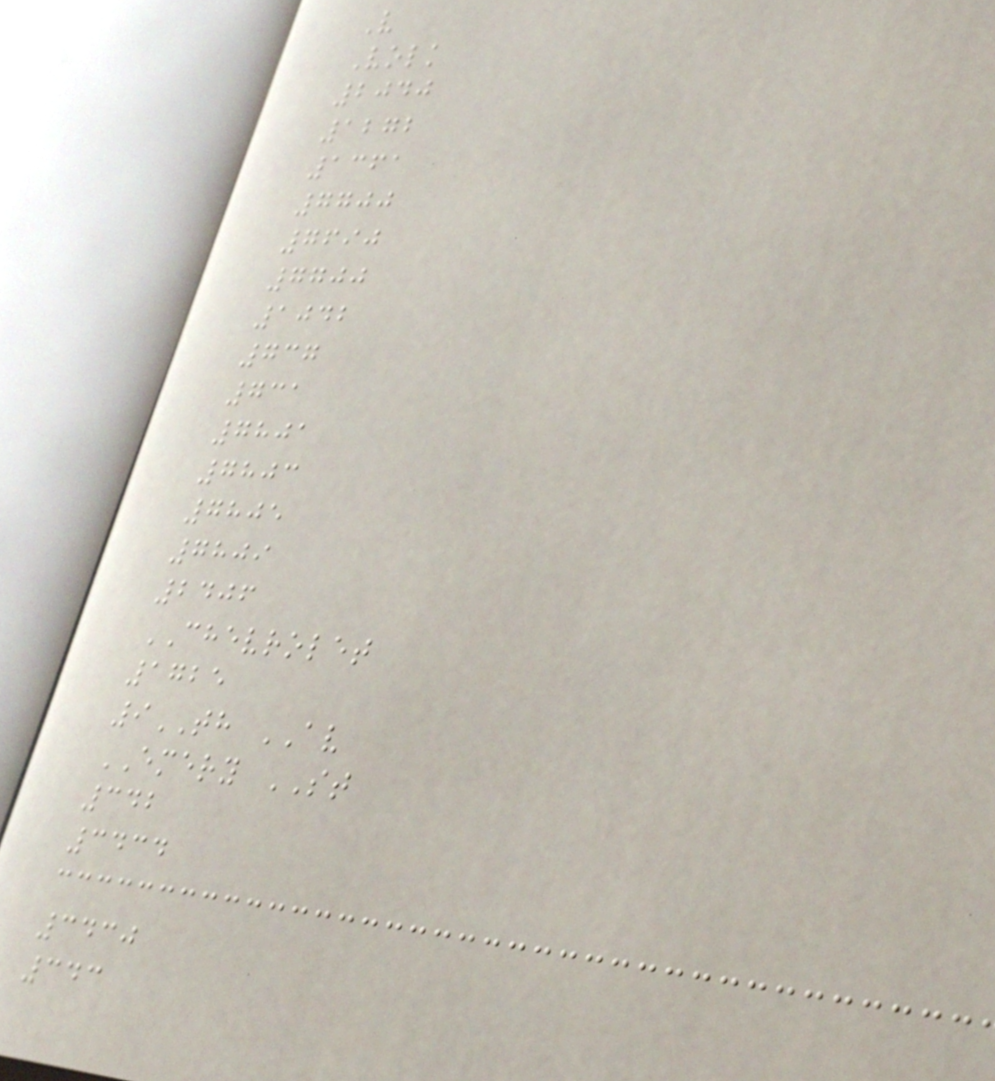V
Volk
2040
1272
1361
7700
7690
7700
1042
737
731
7801
7803
7805
7809
2406
CHEVROLET
1725
9TH AV
EMERY ST
342
3434
3430
343
